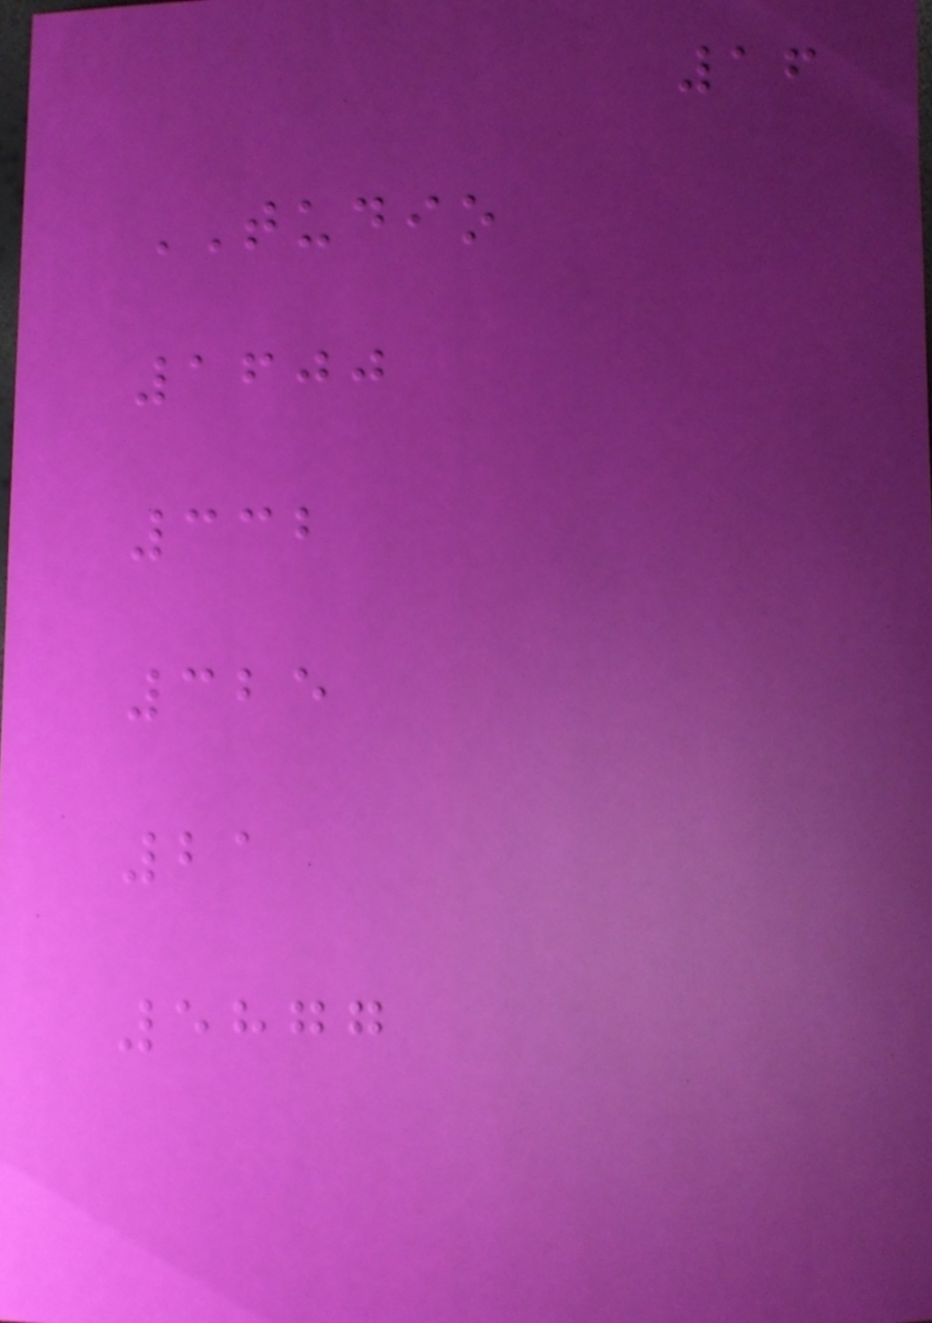16
TUDIO
1600
332
325
21
5877
